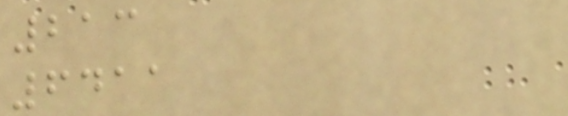213
6411
